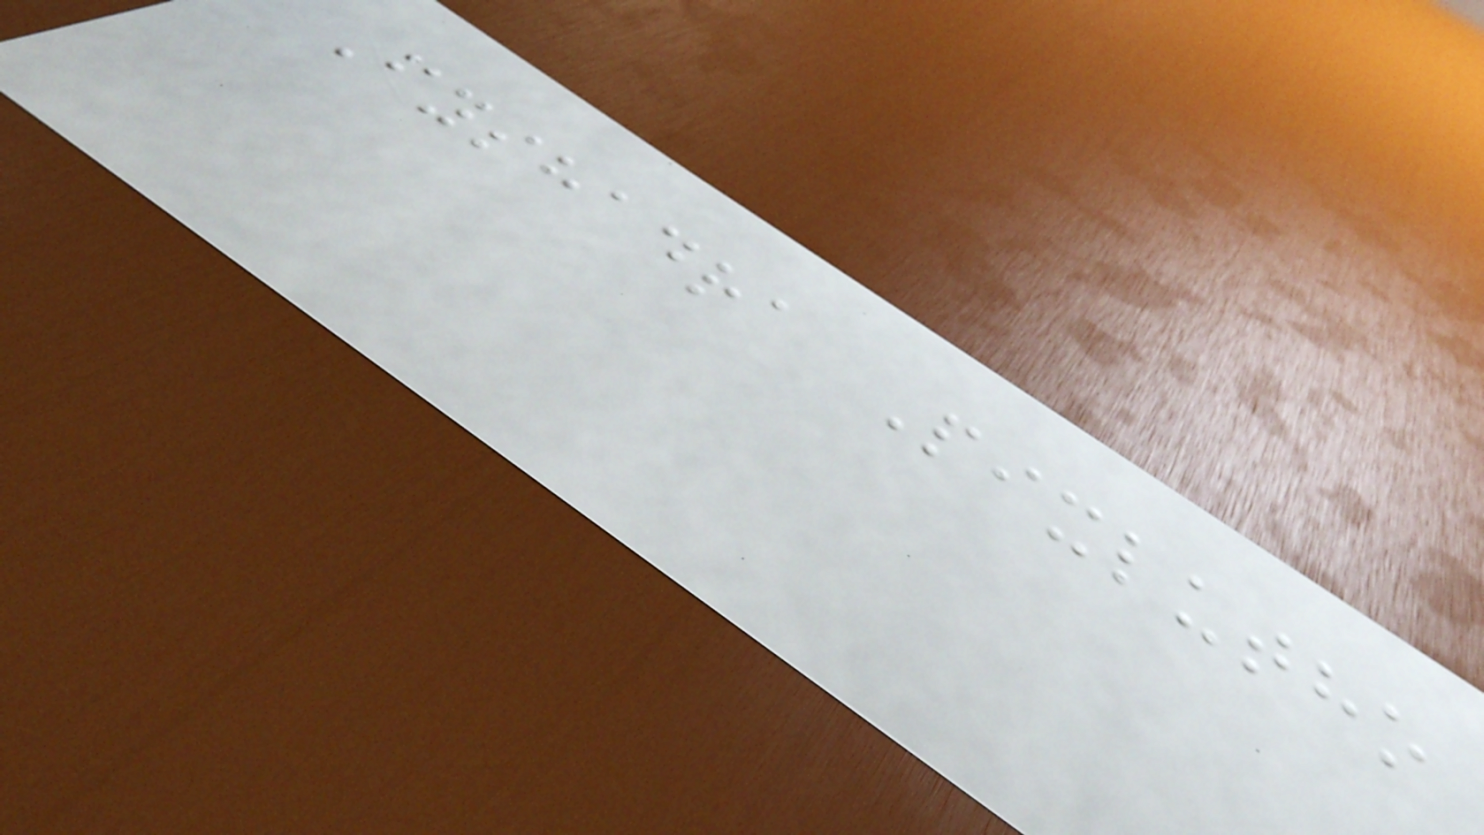Fyshadra Pixlutho
